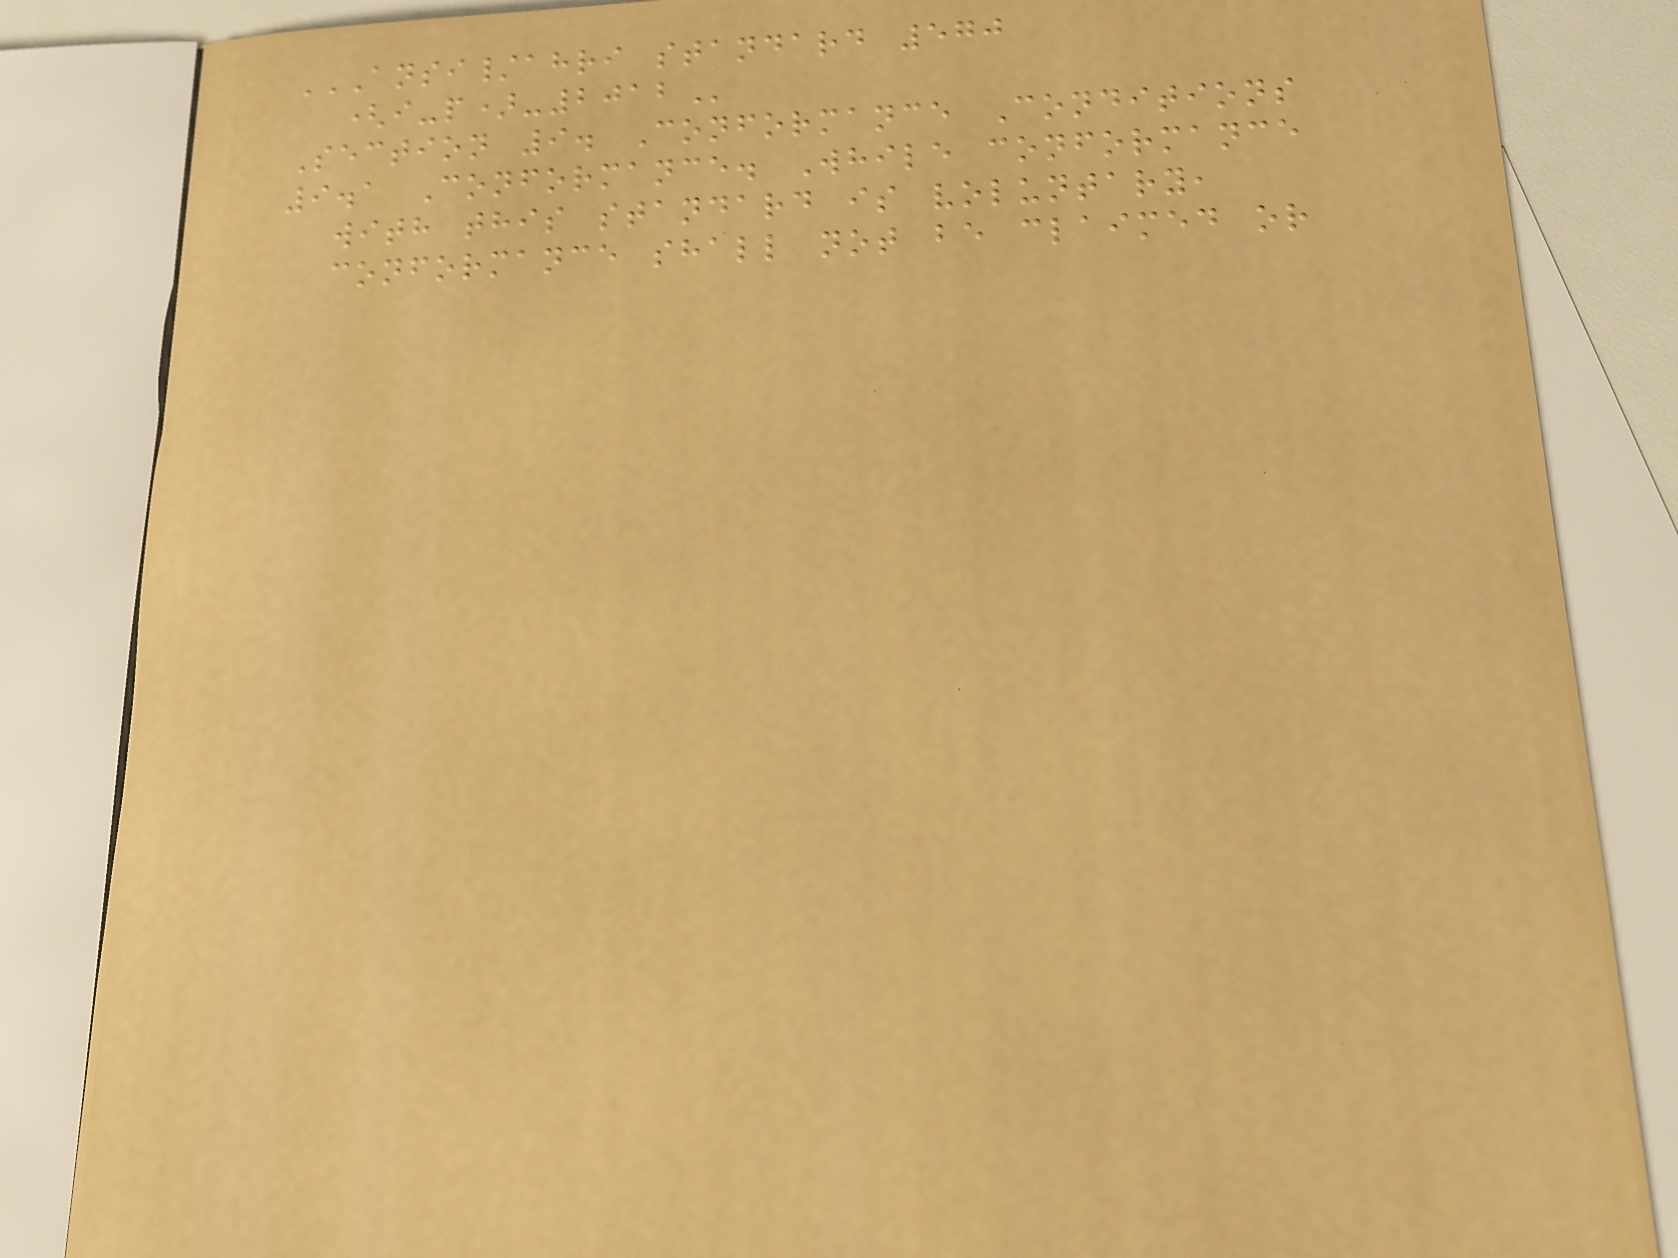ANSI/AHRI STANDARD 570
(I-P)-2012
Section 9. Conformance Conditions
9.1 Conformance. While conformance
with this standard is voluntary,
conformance shall not be claimed or
